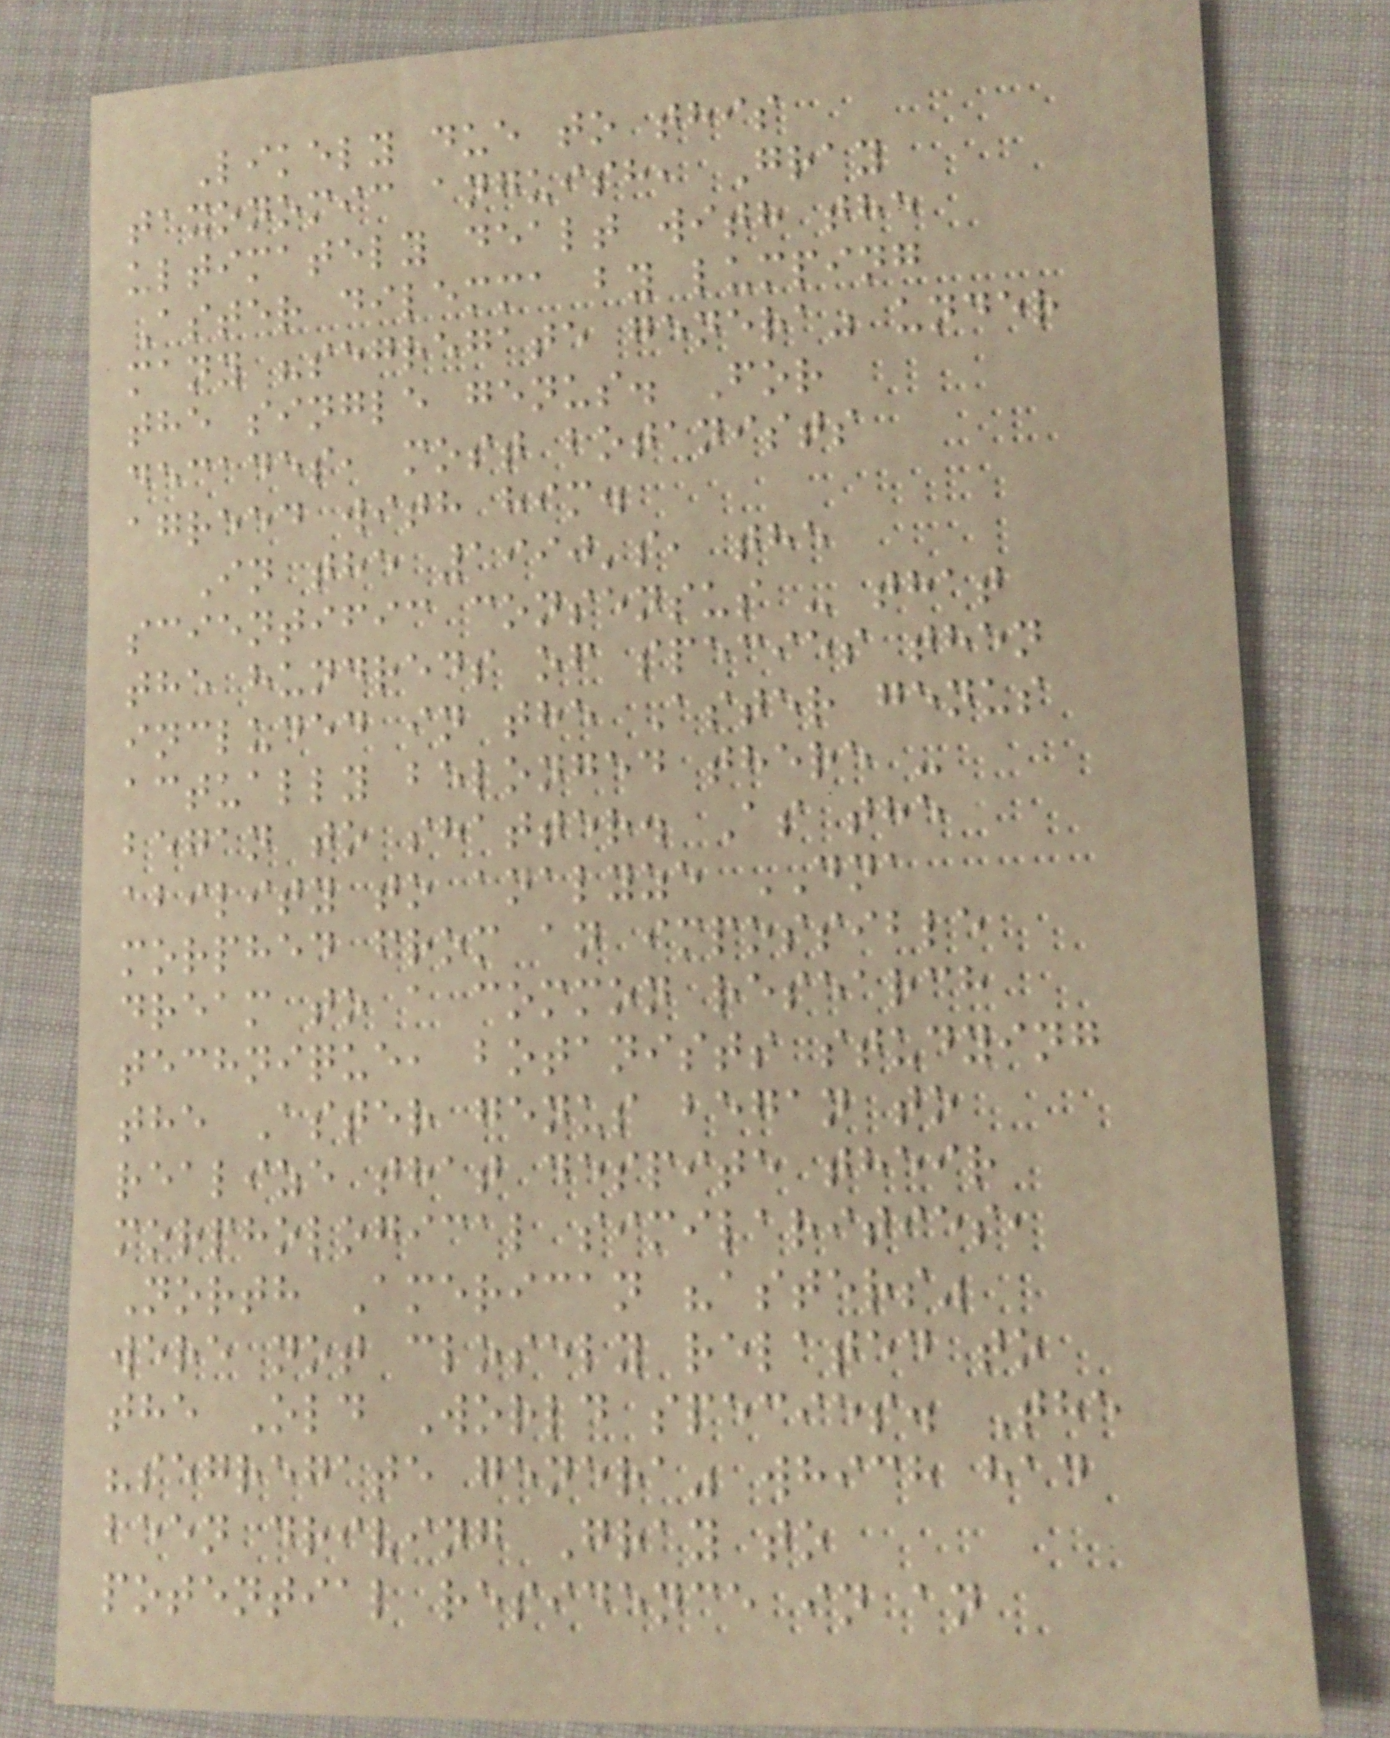Likely due to this
taxonomic anguish, Gray
ultimately dealt with the
Aster dilemma by lumping
many "segregate genera" under
the single genus. For
decades, most botanists
agreed with him.
In the 1990's, the
scientific consensus - that
the hundreds of species then
included in the Aster genus
actually belonged there -
began to shatter. As the
ability to analyze DNA
morphed from an impossible
dream to a common research
technique, botanists studying
the Aster genus began to
realize that despite their
morphological similarities,
North American "asters"
were not closely related to
the Old World species. The
"segregate genera" which had
been driving Gray to
potential residence in an
